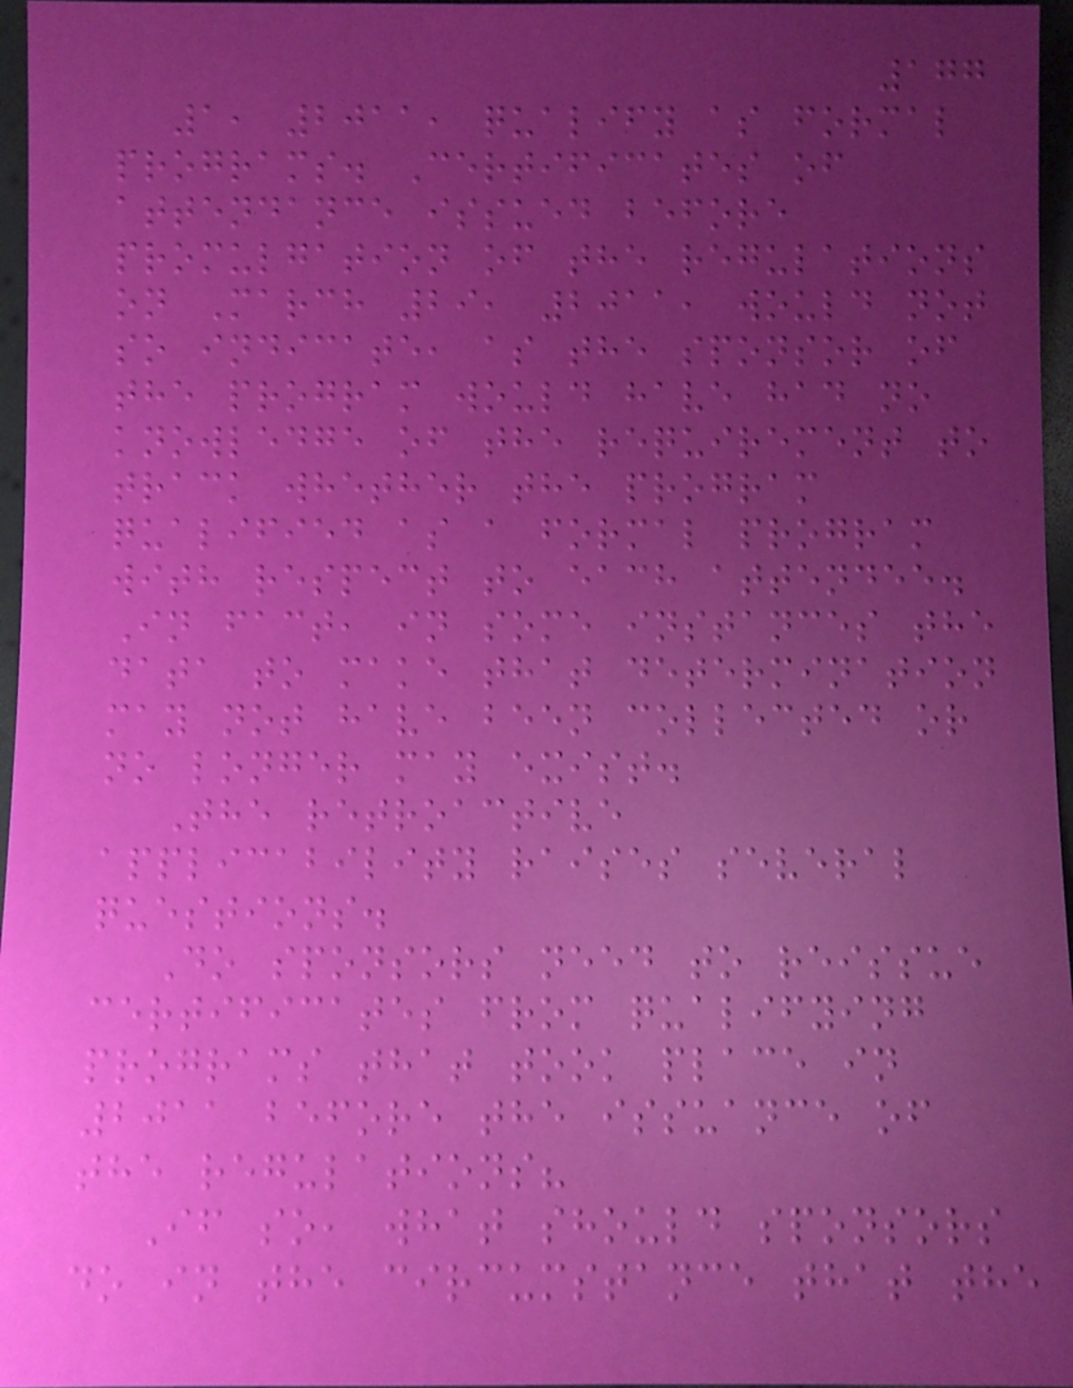177
1, 2011, qualify as formal
programs. Certificates of
attendance issued before
promulgation of the regulations
on March 29, 2011, would not
so indicate, as the sponsor of
the program would have had no
knowledge of the requirement to
track whether the program
qualified as a formal program
with respect to each attendee.
In fact, in some instances the
data to make that determination
may not have been collected or
no longer may exist.
The retroactive
applicability raises several
questions.
Do sponsors need to reissue
certificates from qualifying
programs that took place in
2011 before the issuance of
the regulations?
If so, what should sponsors
do in the circumstance that the
